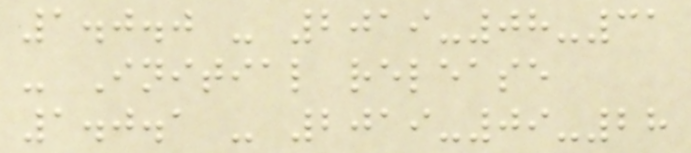1.0.0 - 2019-08-31
- Initial release
1.0.1 - 2019-09-28
